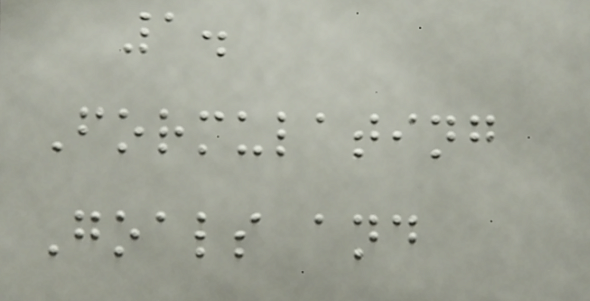1.
Formulating
Goals and
